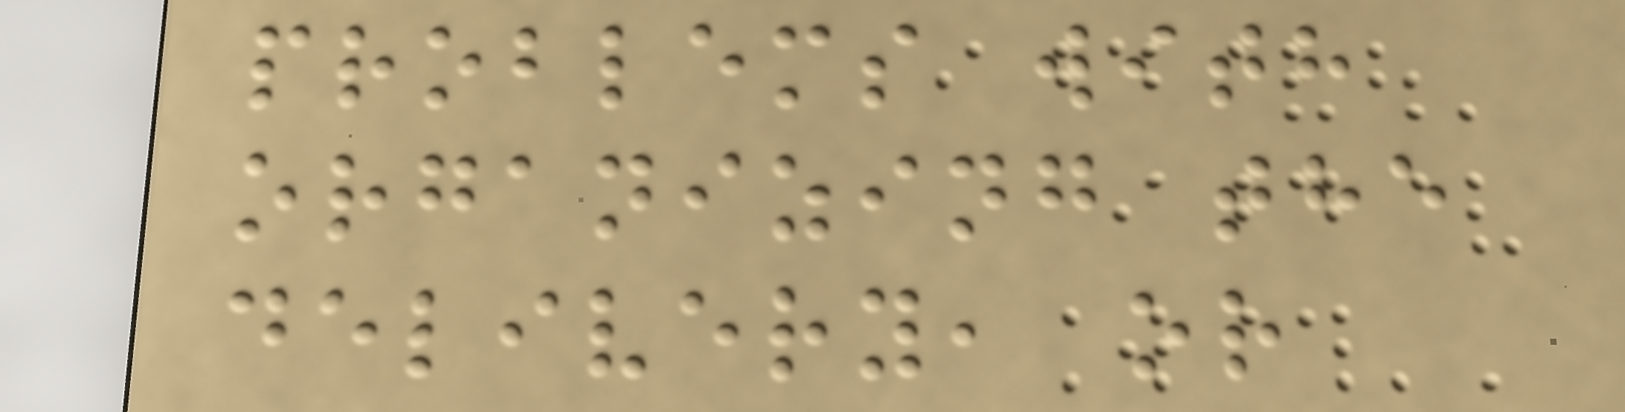problems with
organizing the
delivery, or
